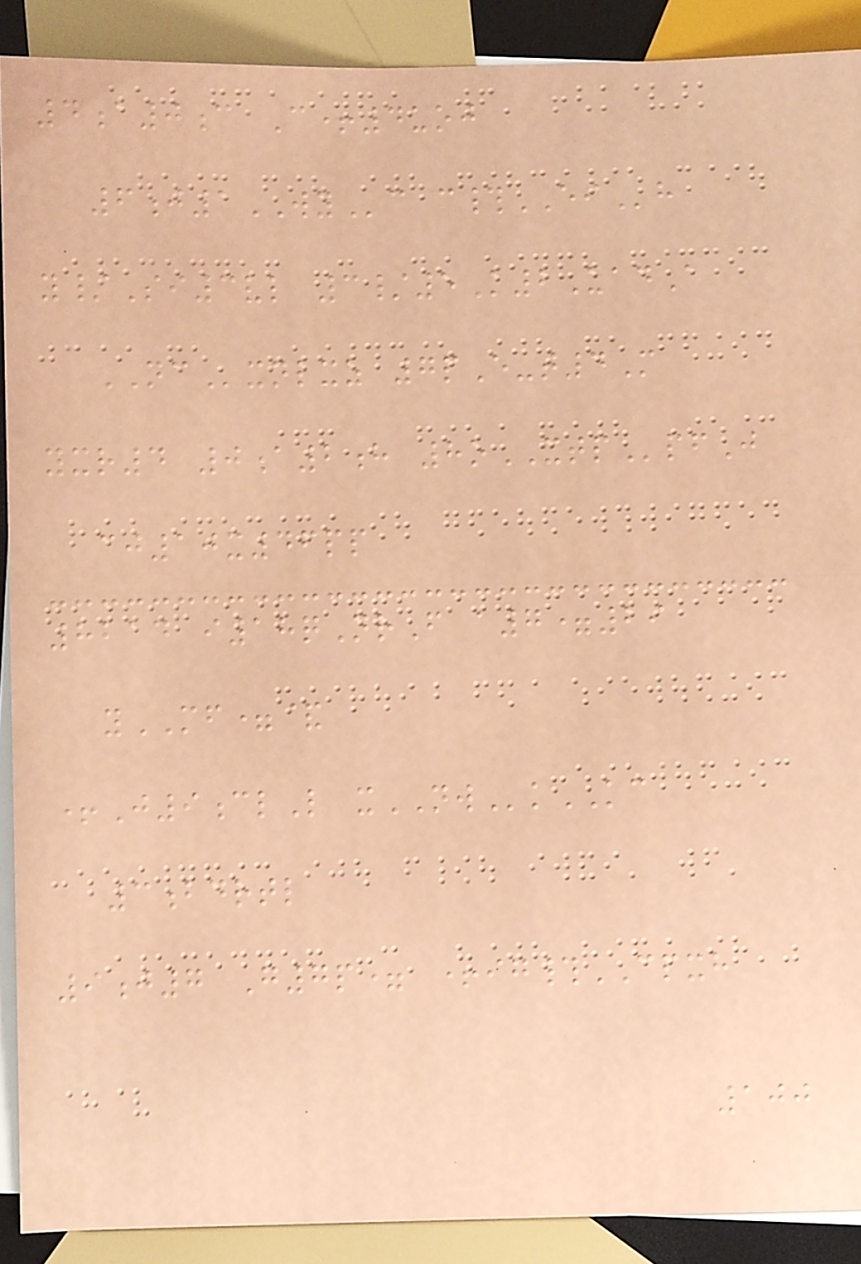4a0c C+4uoj
6j1WYc c#EIh
y/Si3vl 3/5K2UadA
NCxnlxz 7pE-t4M
yxr4 0a2h 8oXTPpfJ
cj10x46pp
8214 i18qNrF a7=29
yMF=&
+J9clL xNWkKC
3bdrtl
9j7 G7p= +ig#CPXH
100
